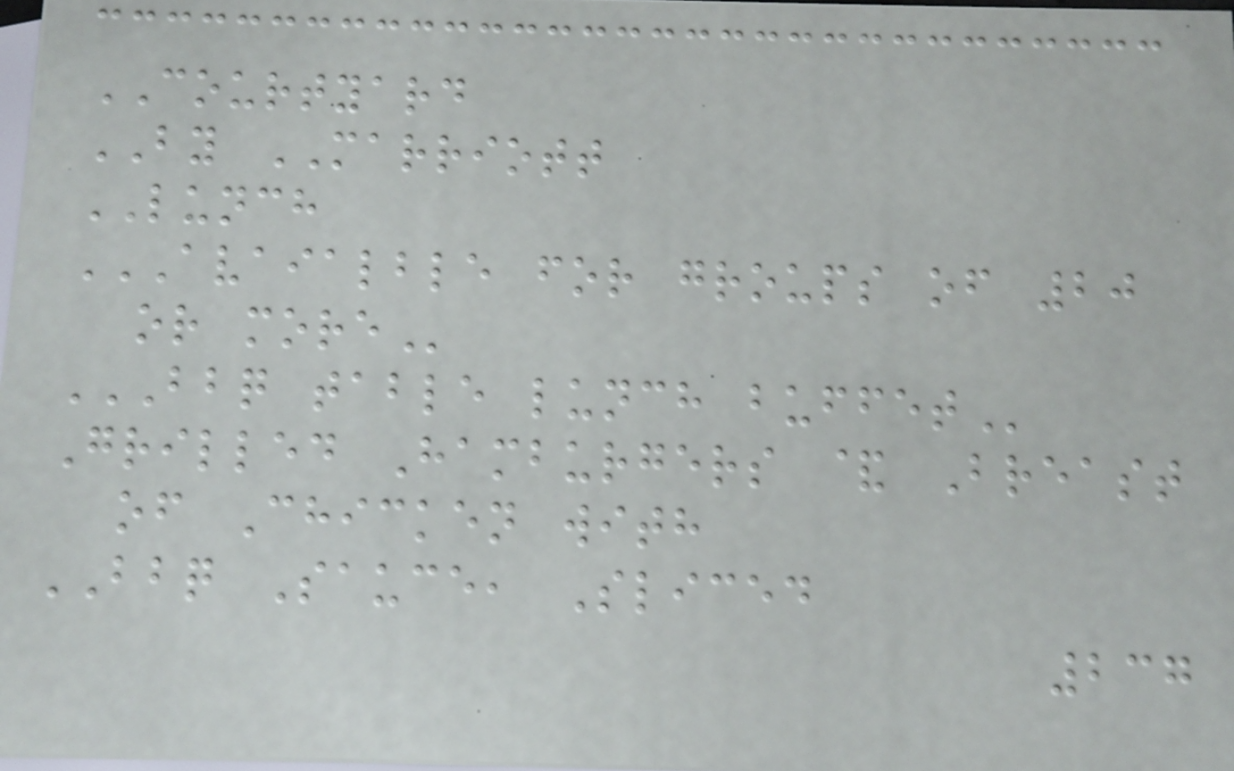COURTYARD
BY MARRIOTT
LUNCH
AVAIALBLE FOR GROUPS OF 20
OR MORE
BBQ TABLE LUNCH BUFFET
Grilled Hamburgers & Breast
of Chicken with
BBQ Sauce, Sliced
237
